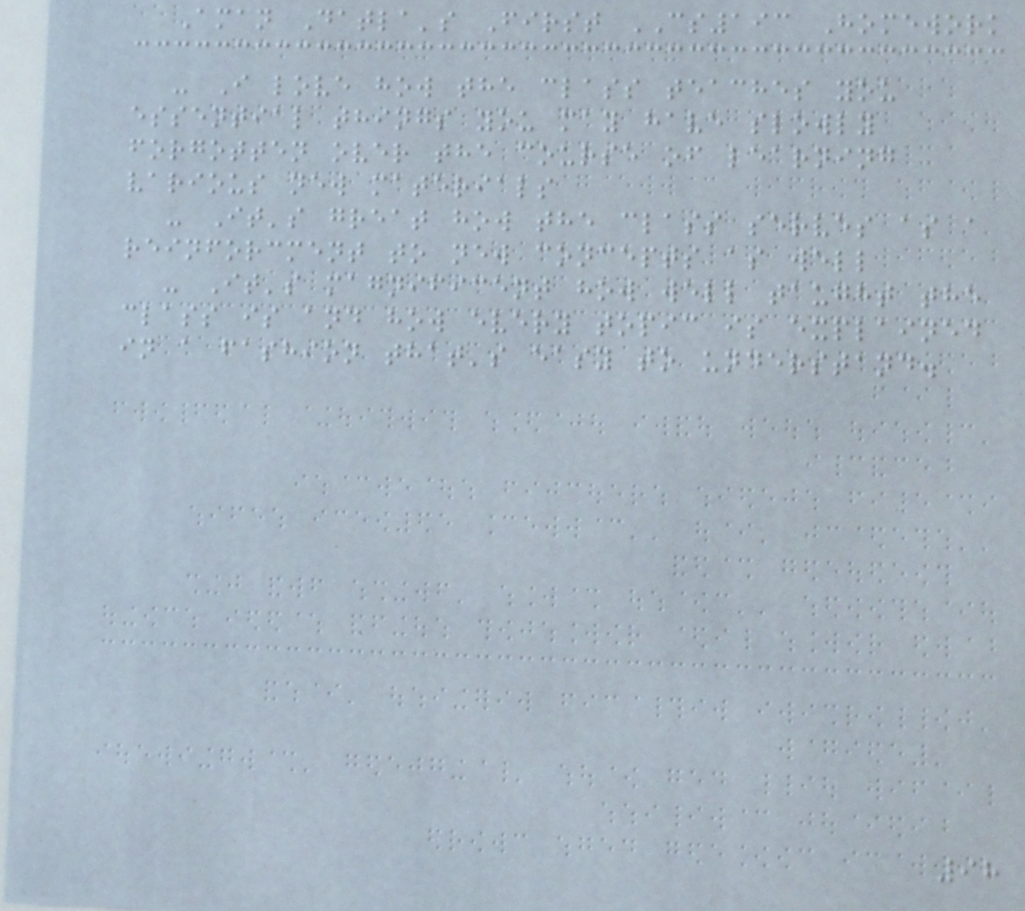Aman Datla's First CS193 Homework
- I love how the class teaches you
essential things you may have slowly
forgotten over the course of learning
various new materials
- It's great how the class serves as a
reinforcment to new concepts as well
- It's magnificent how well taught the
class is and how every topic is explained
in a fashion that's easy to understand.
98
